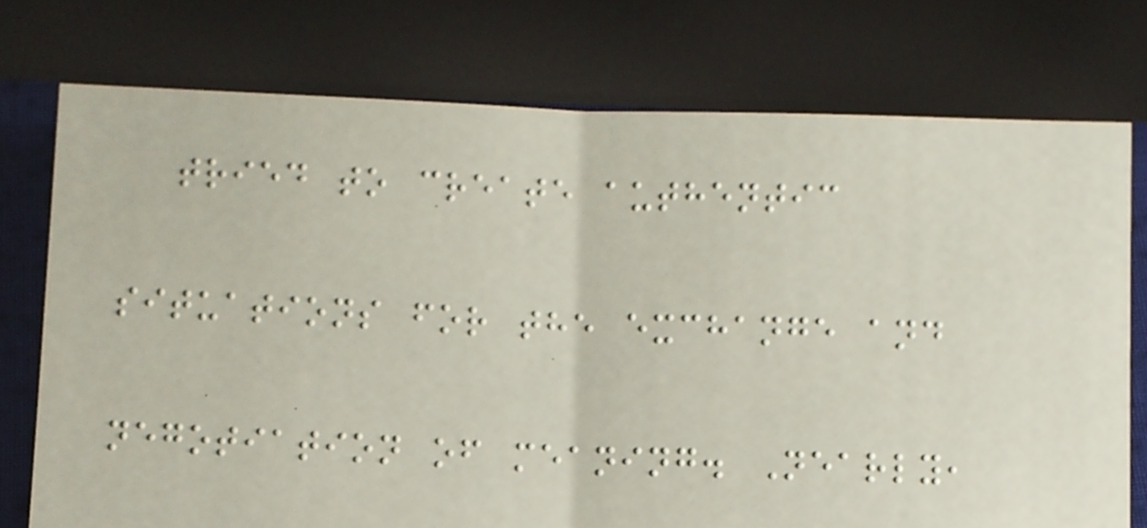tried to create authentic
situations for the exchange and
negotiation of meaning. Nearly,
